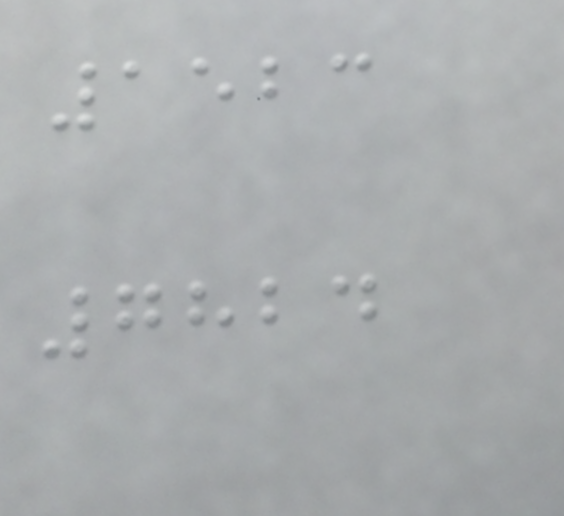1523
7824
